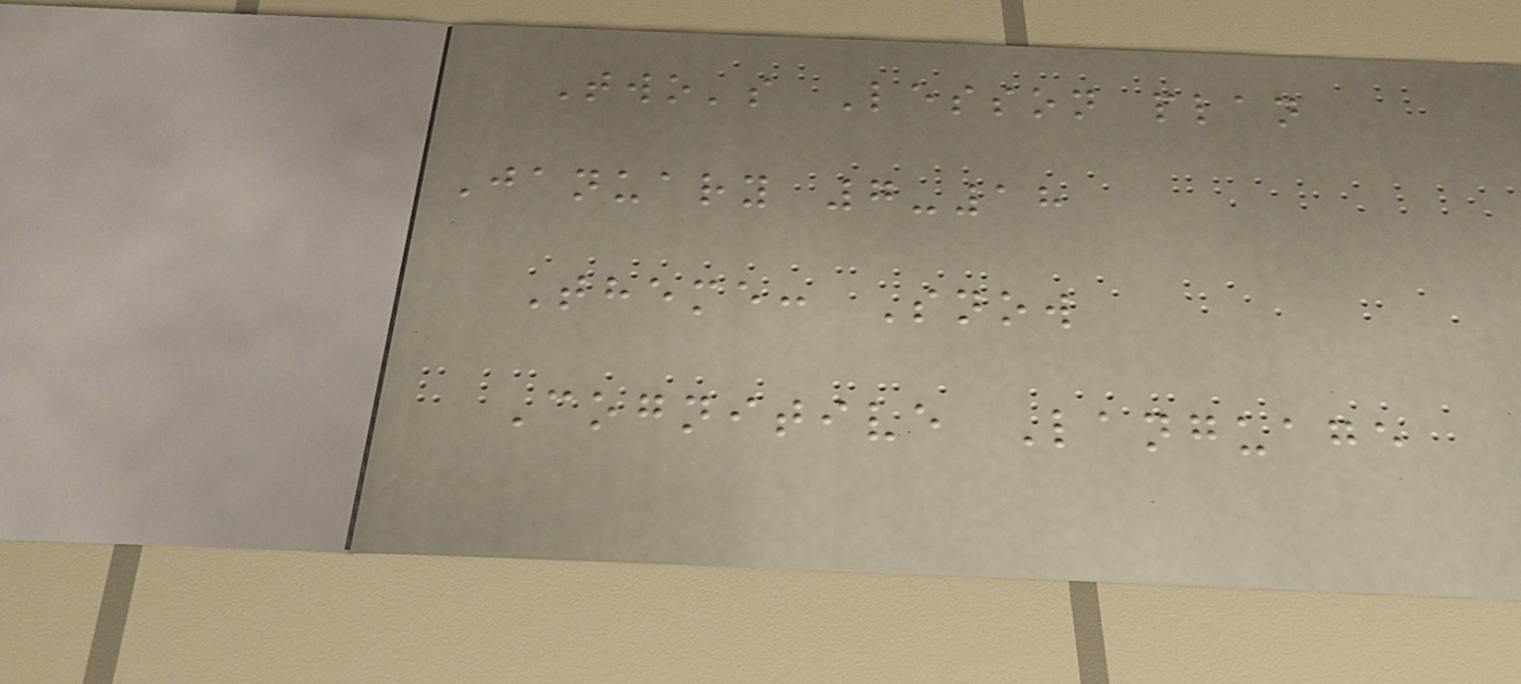Two's Lesson plan
January 7-18
Theme: Snow
Cognitive Language
